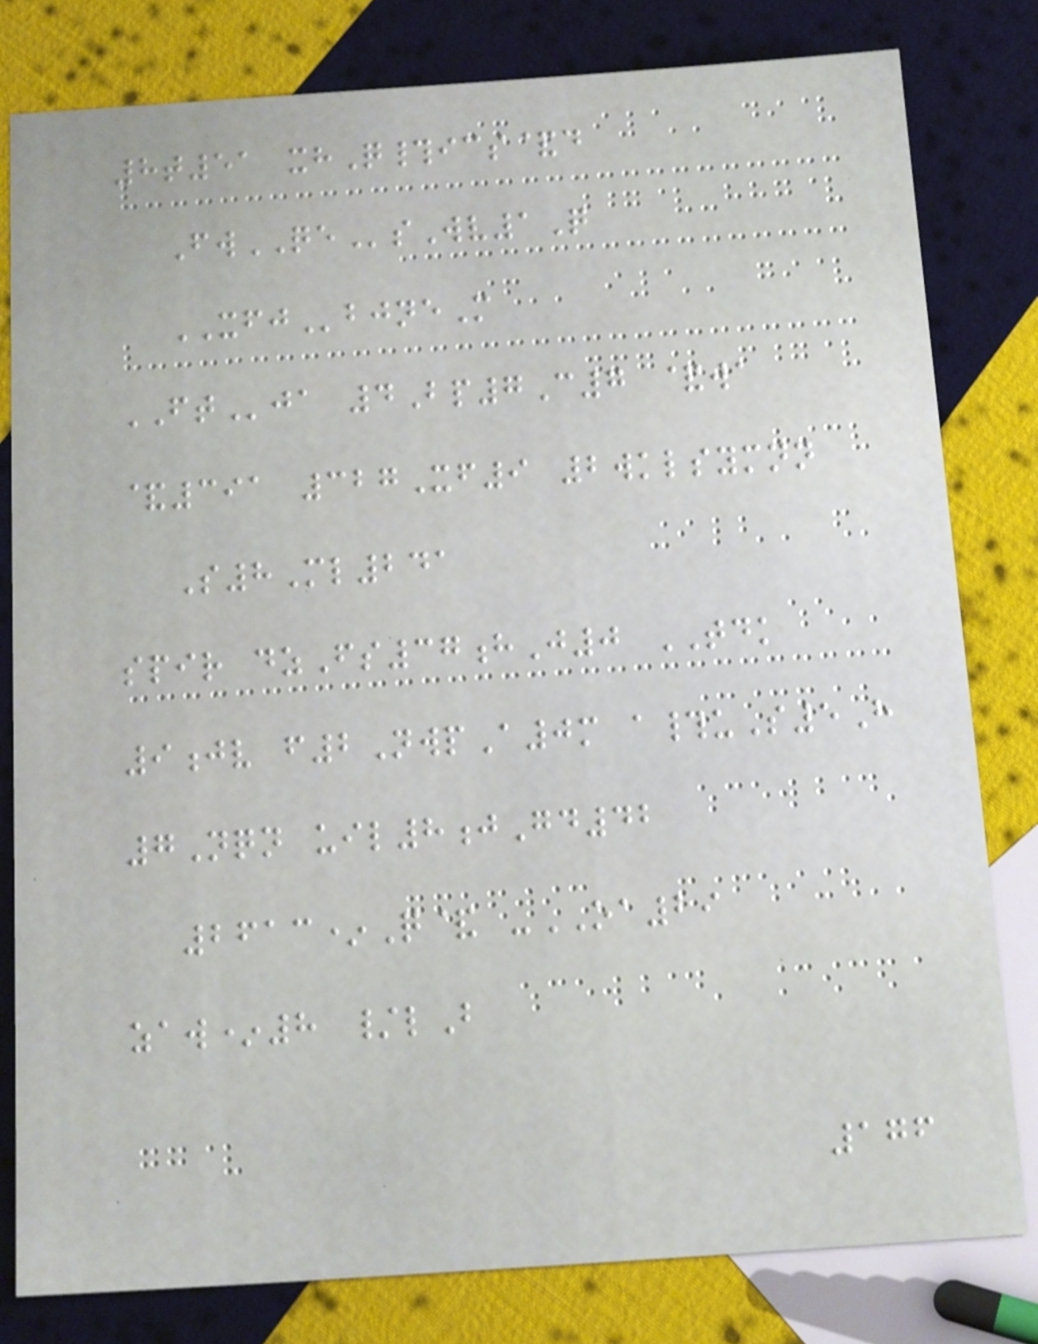8t51 xhQ#ics&d
FwQEsWv1Q
XFJbjneM
FTja 4Bp7C7 &wa
&391 327Xf9 2wklsymnn
S8Ml241
spir dzFs37hJ0 TDK
9jv f2NwpA0m a#uS5H
7Nqn uil8jGd42
2613*Q& -OA29
zaw*8 /lB
176
